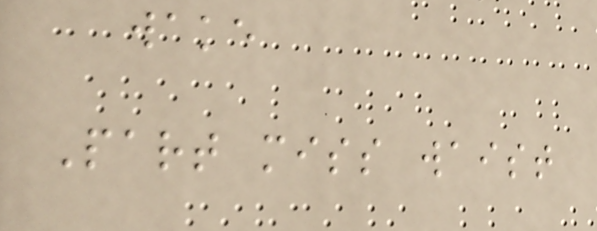wake
Part miss waist
